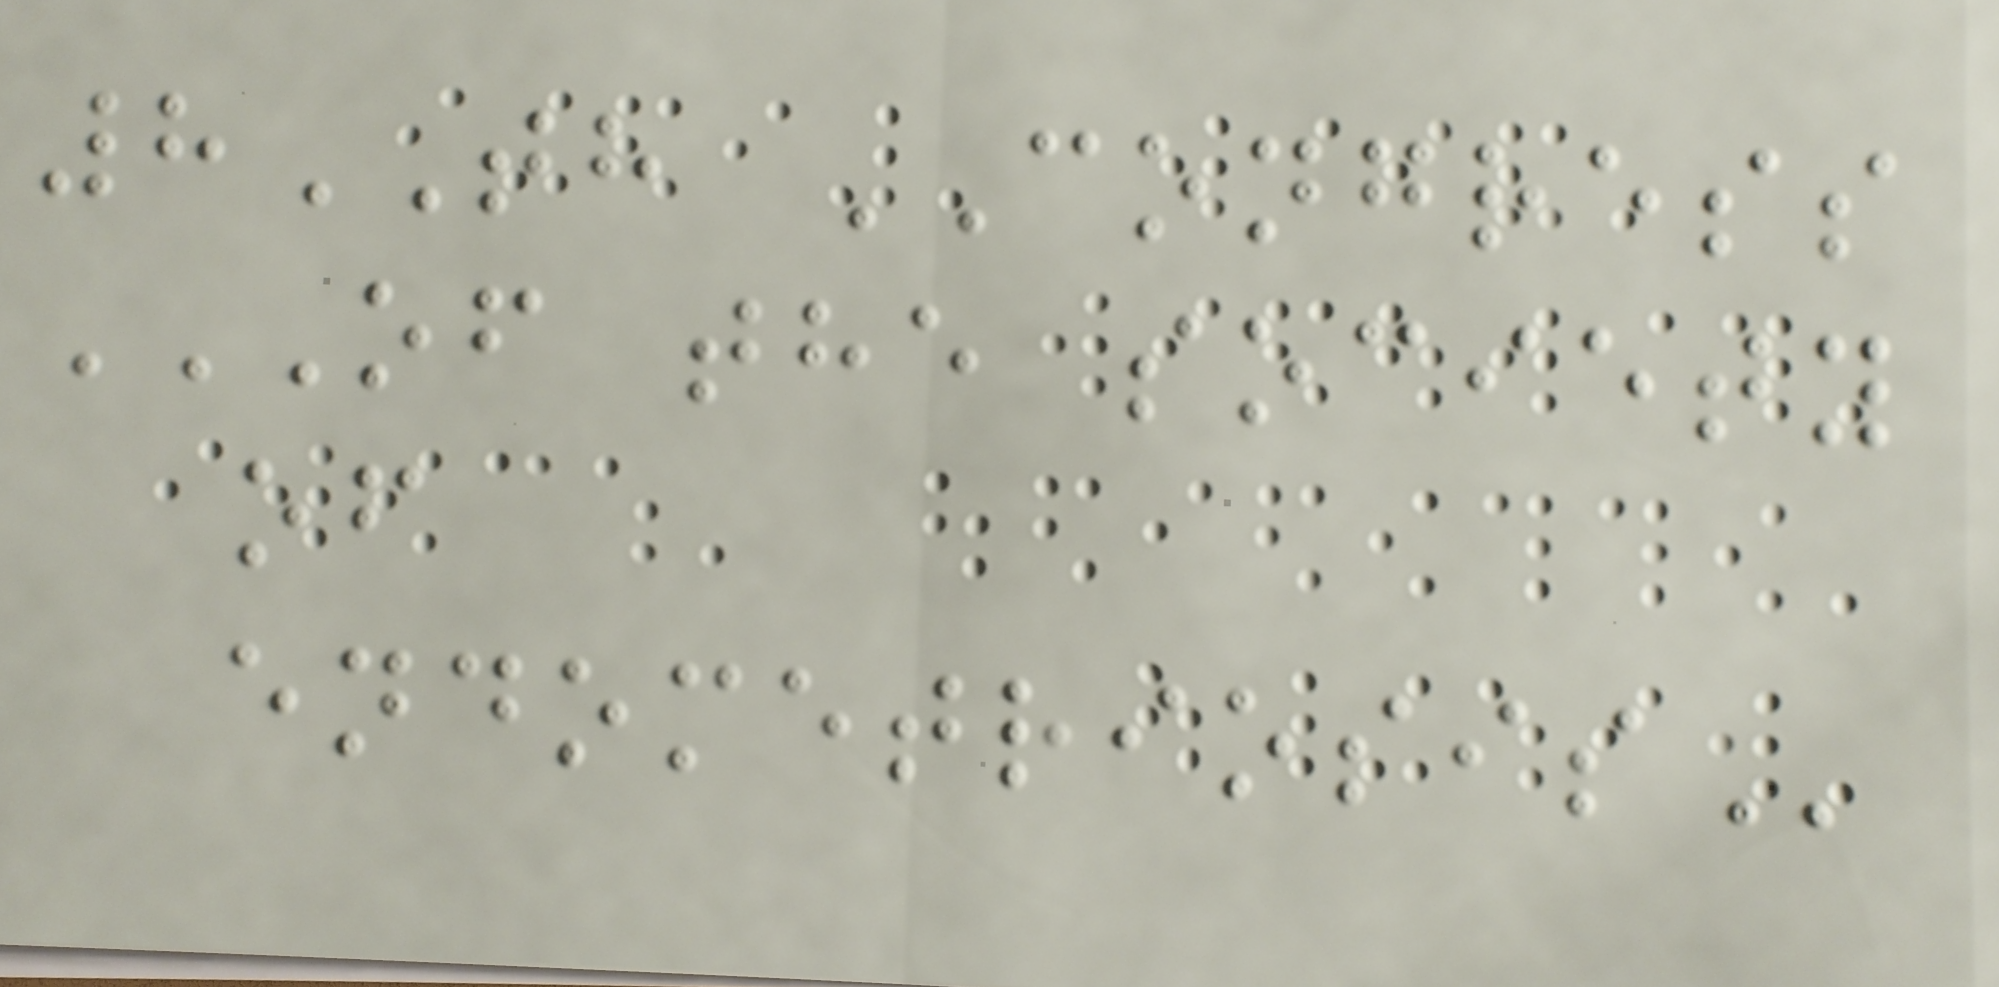8TH CONGRESS
OF THE SOCIETY
OF
ENDOMETRIOSIS
